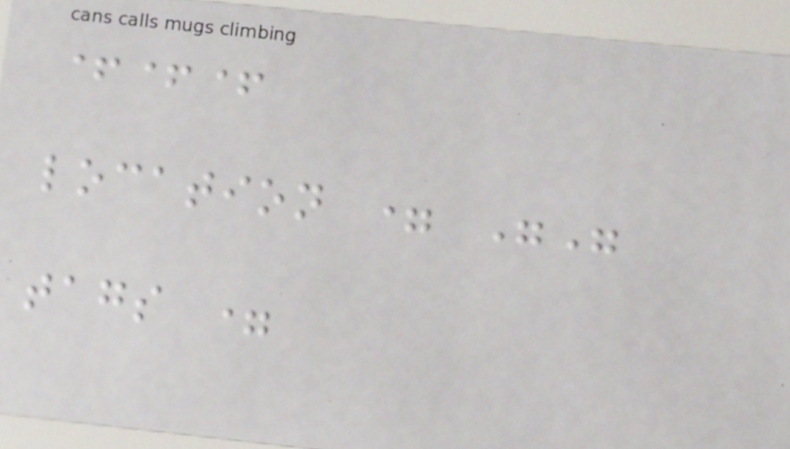+++
location = ""
tags =
